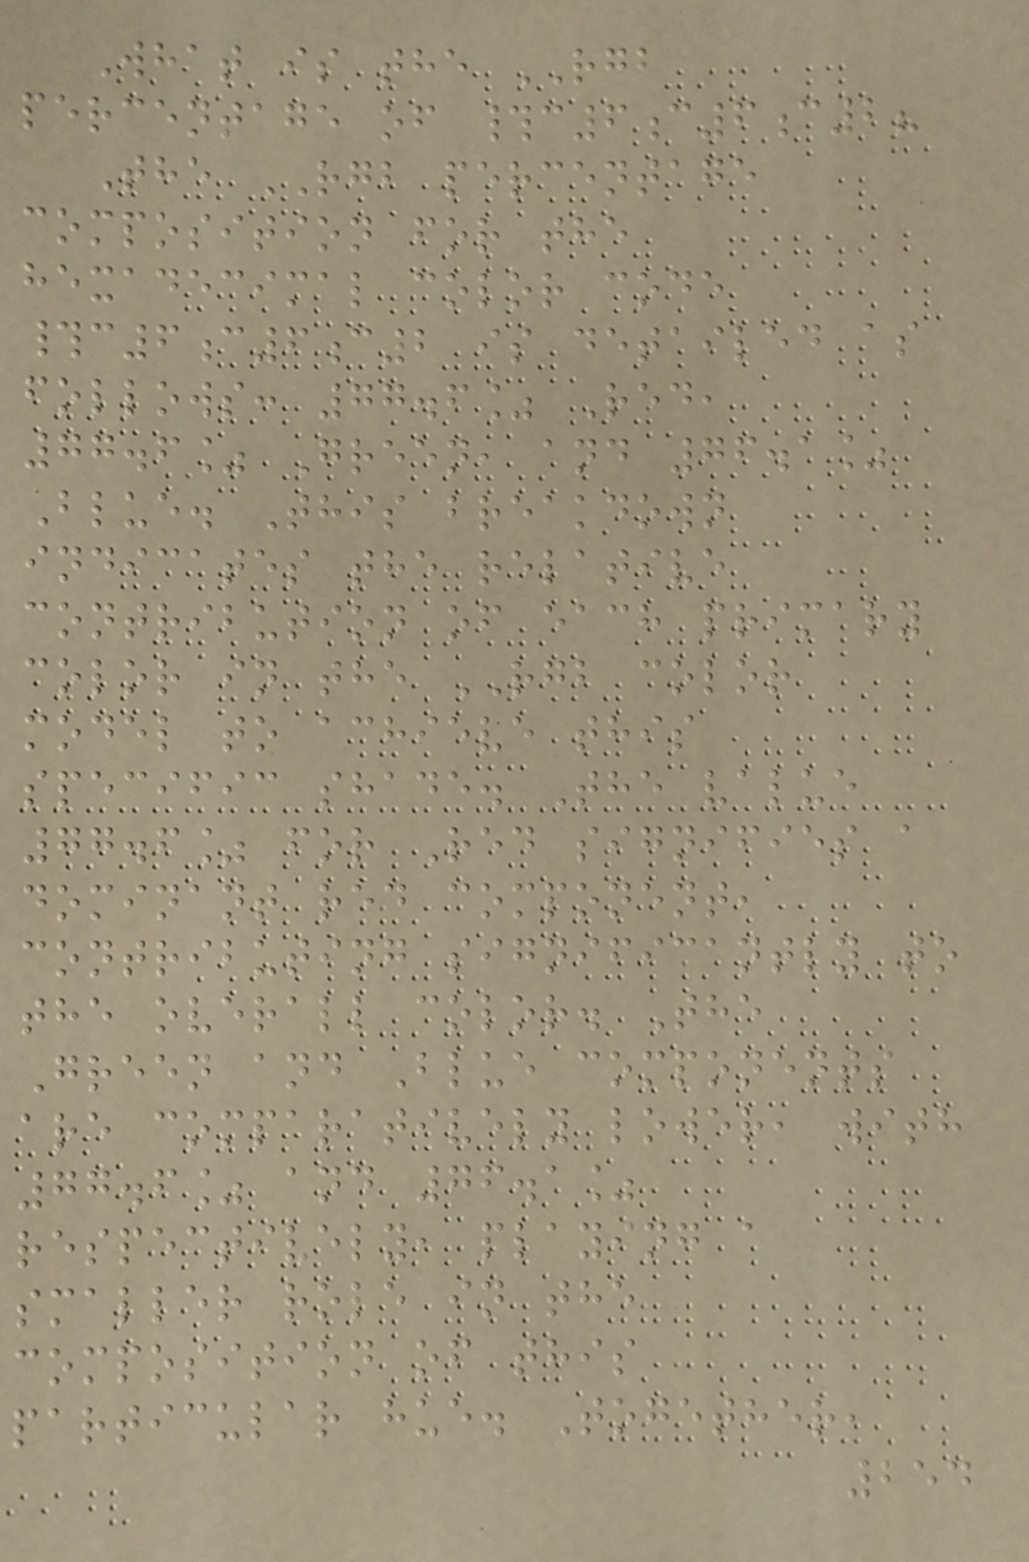What is the RGB
percentage of #c6c6c2?
The RGB percentage
composition for the
hexadecimal color code
#c6c6c2 is detailed as
follows: 77.6% Red,
77.6% Green, and 76.1%
Blue. This breakdown
indicates the relative
contribution of each primary
color in the RGB color
model to achieve this
specific shade. The value
77.6% for Red signifies a
dominant red component,
contributing significantly to
the overall color. The
Green and Blue components
are comparatively lower, with
77.6% and 76.1%
respectively, playing a
smaller role in the
composition of this
particular hue. Together,
254
